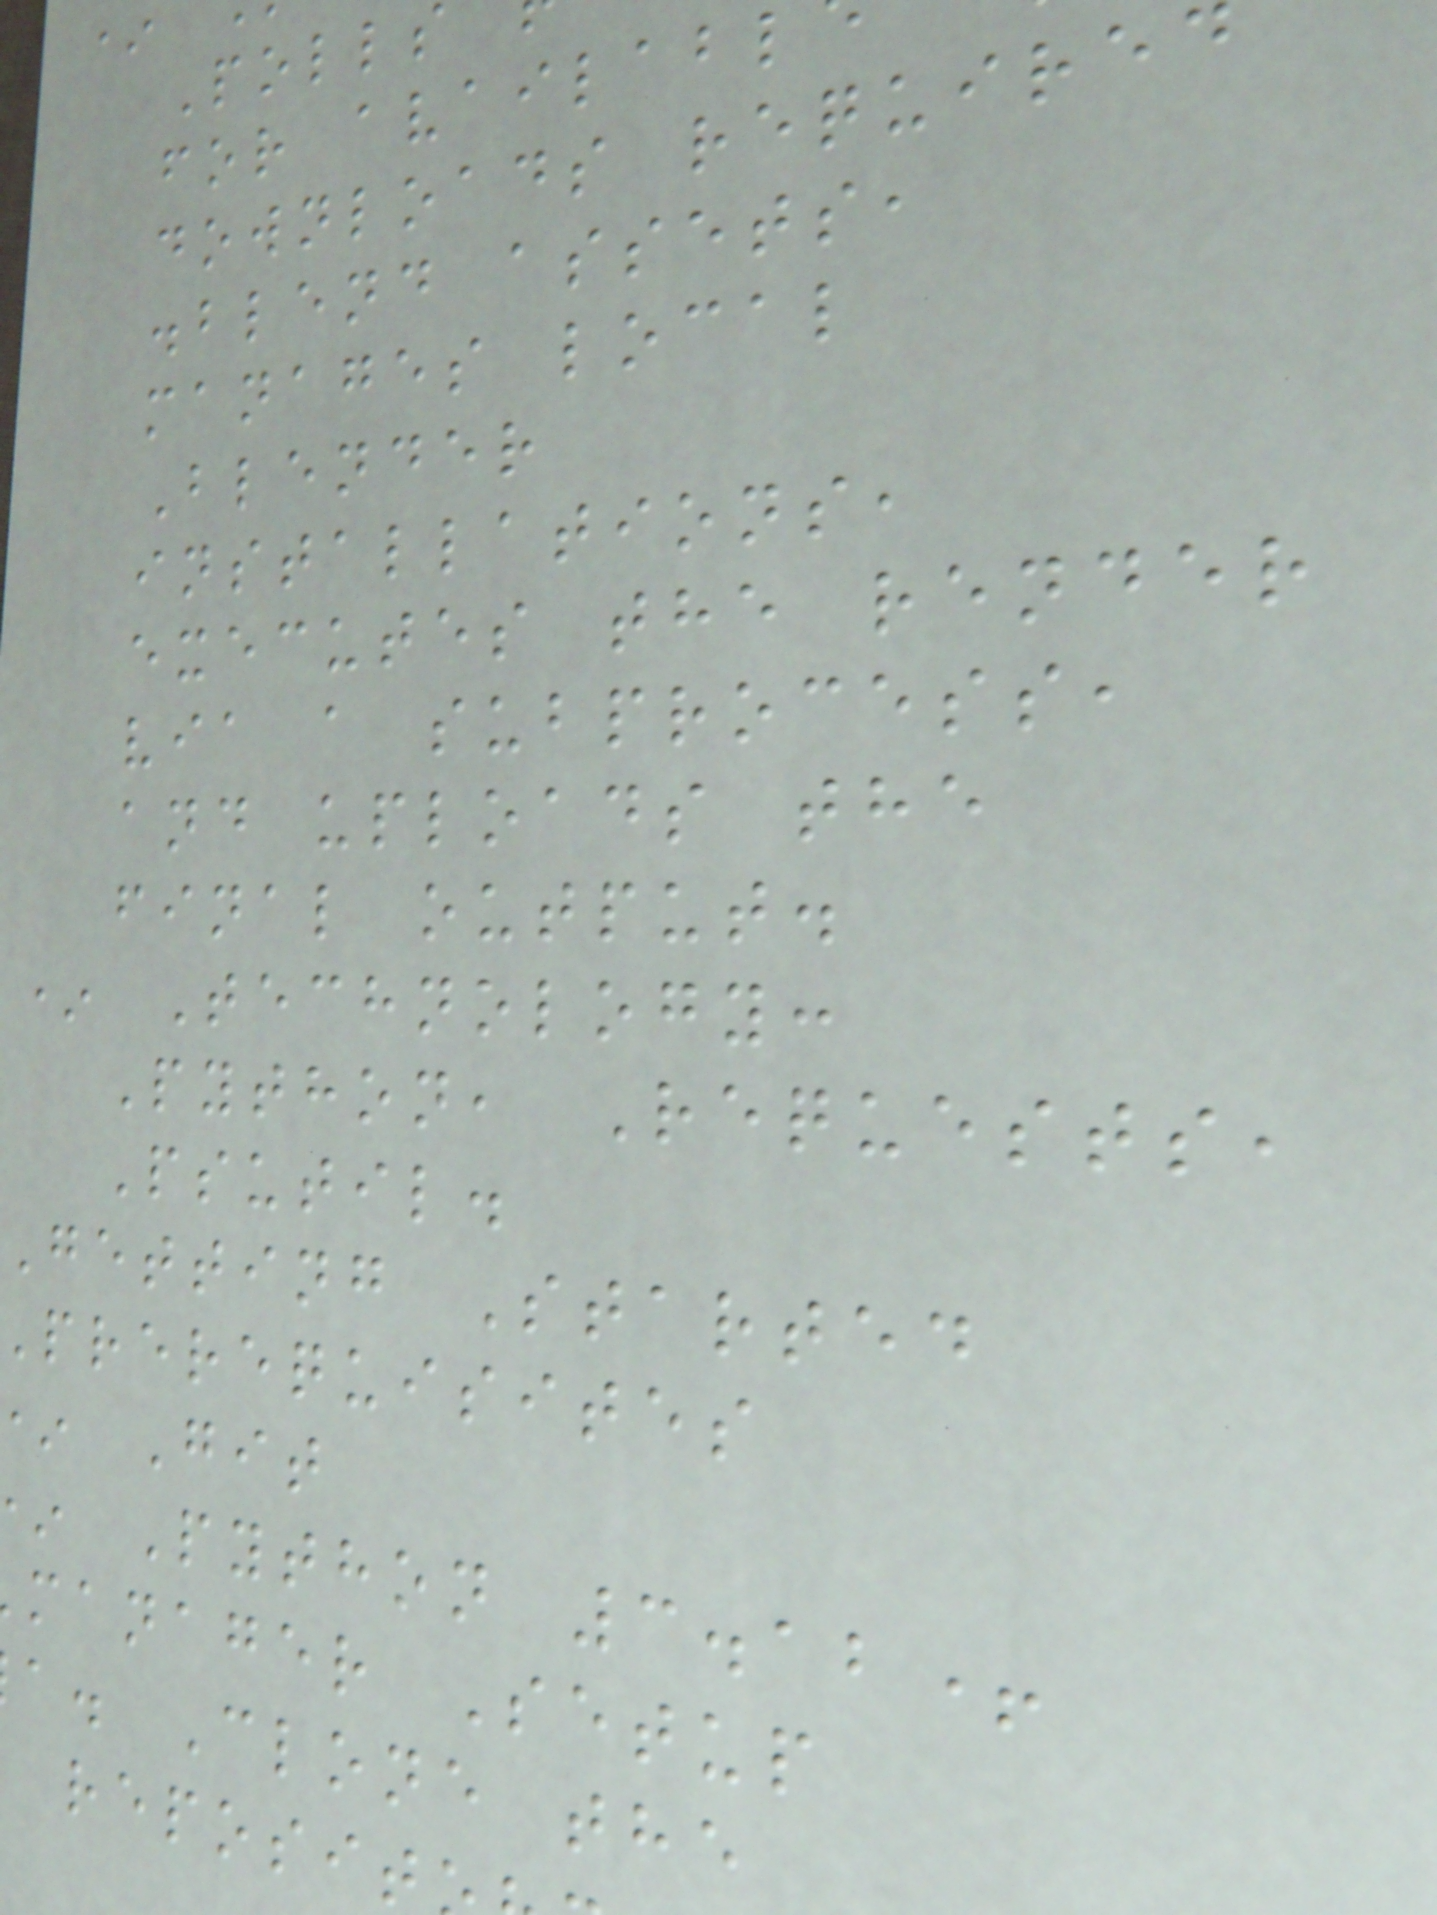Polls
for availabl
downloads require
.blend assets,
manages local
Blender
installations,
executes the render
via a subprocess,
and uploads the
final output.
* Technology:
Python, Requests,
Psutil.
Getting Started
prerequisites
Git
Python 3.12+
manager Setup
a. Clone the
reposit
